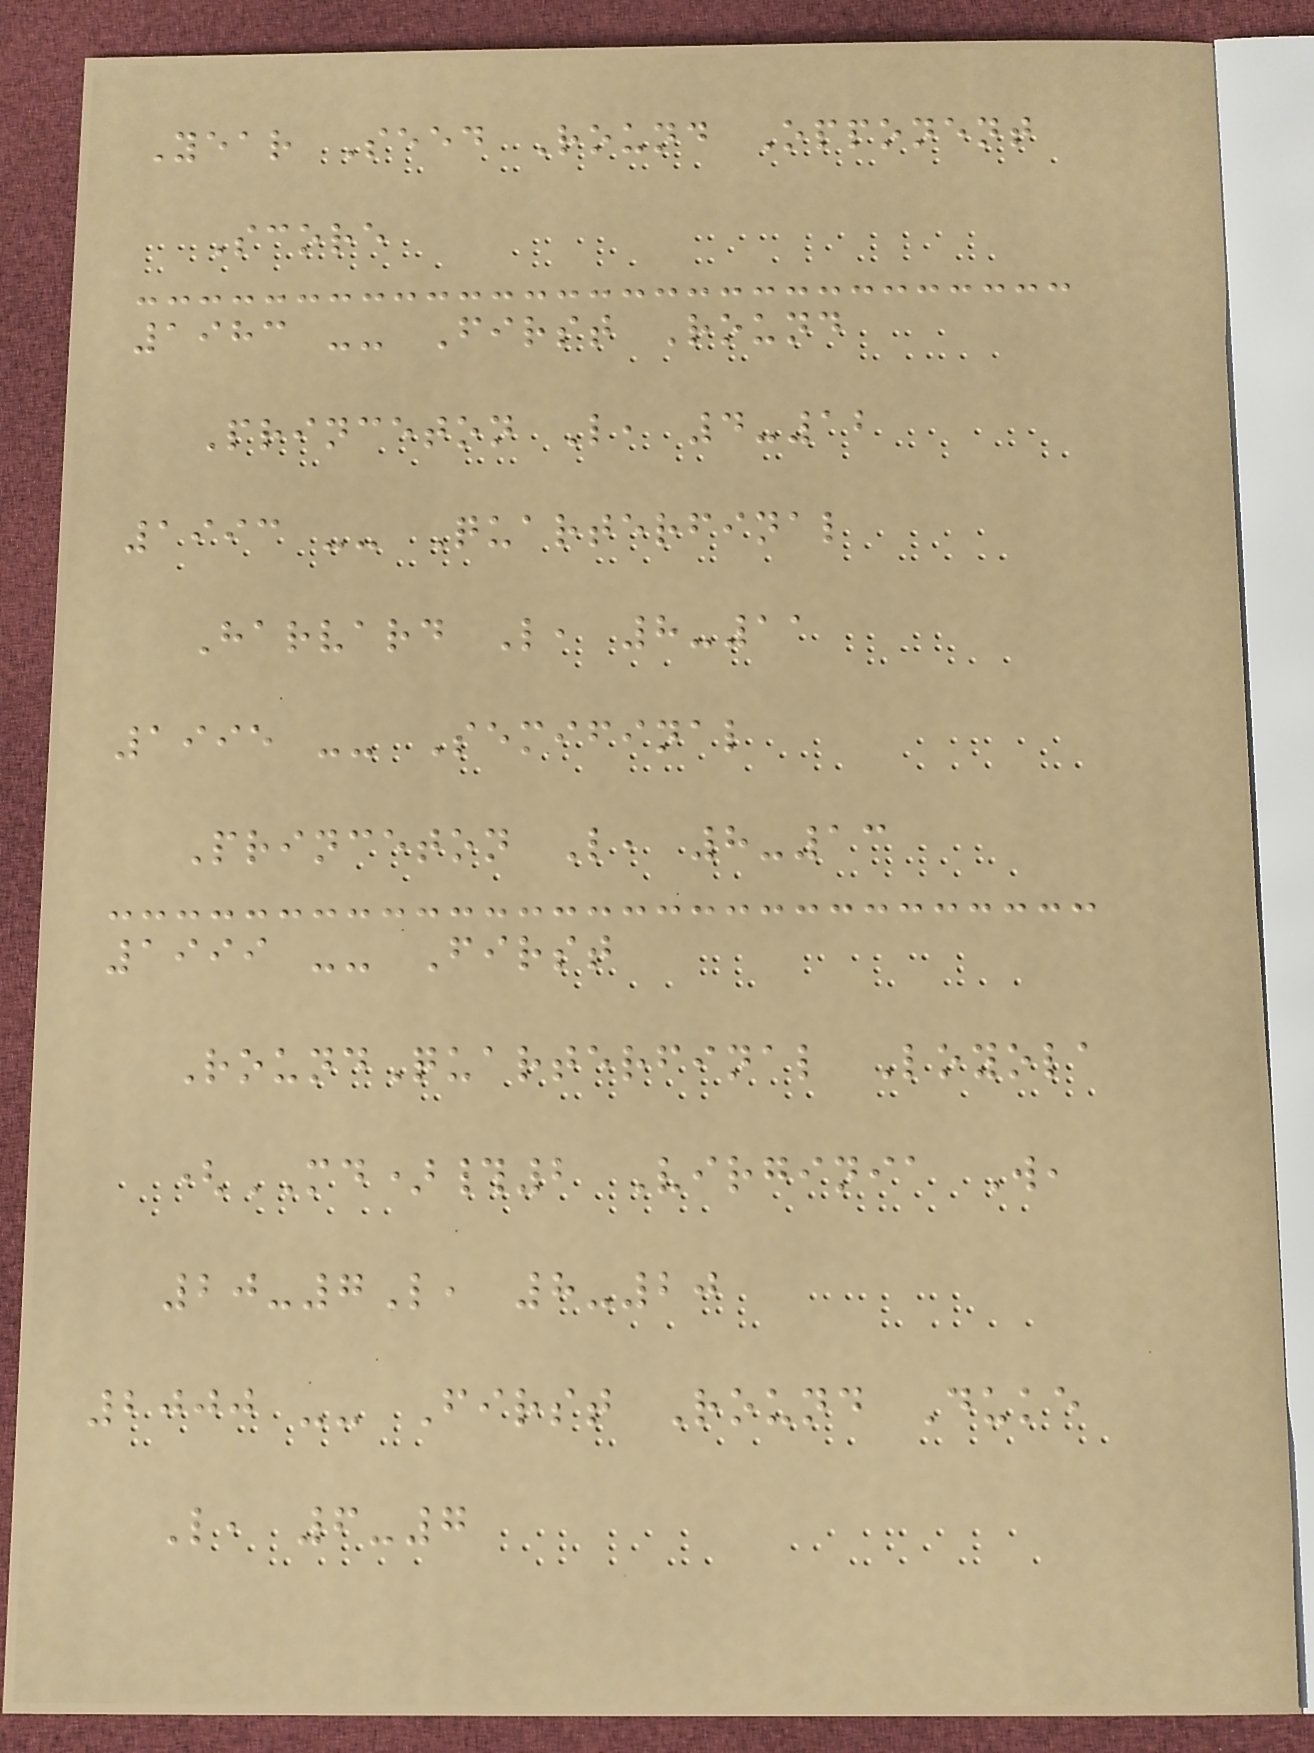Year Seed Round Opponent
Score
1983 -- First Round
Princeton L, 4-12
1993 -- Quarterfinal
Harvard L, 8-11
1995 -- Semifinal
Princeton L, 8-13
1999 -- First
RoundQuarterfinal Loyola
(MD)#2 Virginia W,
20-7L, 8-20
2000 -- First Round Duke
L, 6-7
